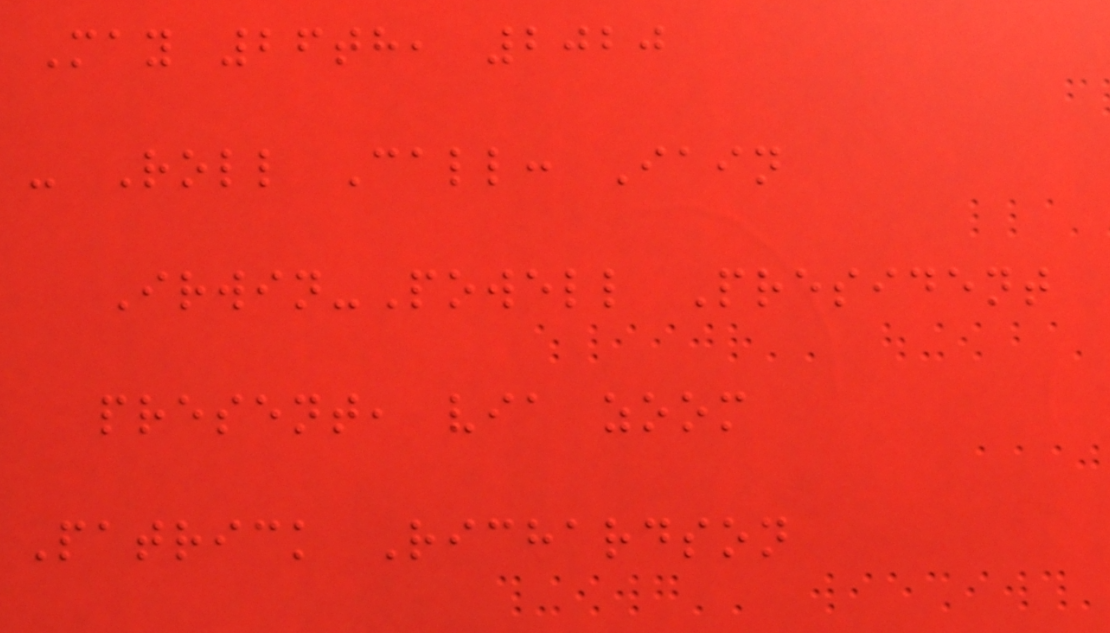May 26th, 2020
- Roll Call: Iain
Irwin-Powell President
present, via zoom
Patrick Richardson
